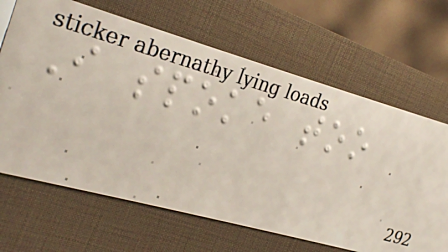I spoke too
